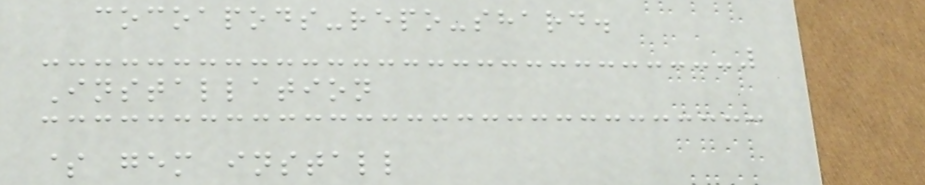cocoapods-repo-shard.
Installation
$ gem install
